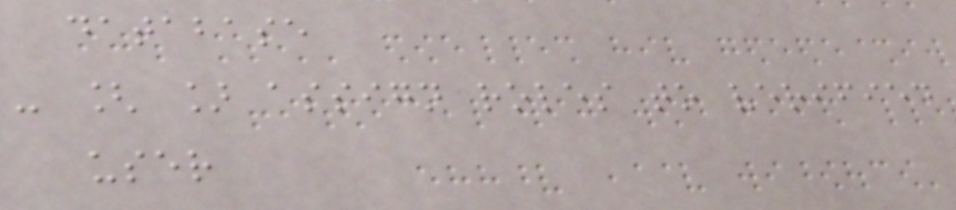database
- [ ] assign roles to verified
user
